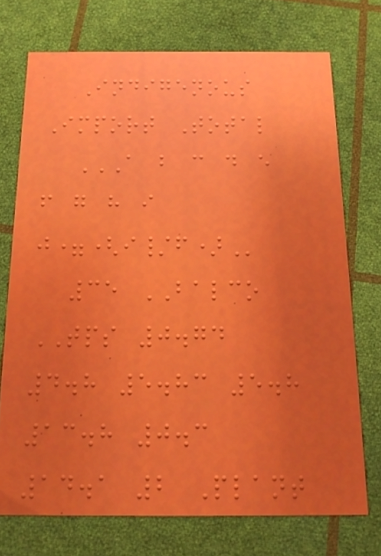Indigenous
Import Total
A B C D E
F G H I
J=(I/F)
35 BALCO
TPS 0.74
4.8 5.83 5.8
13.8 0.3
14.1 2 Plant
